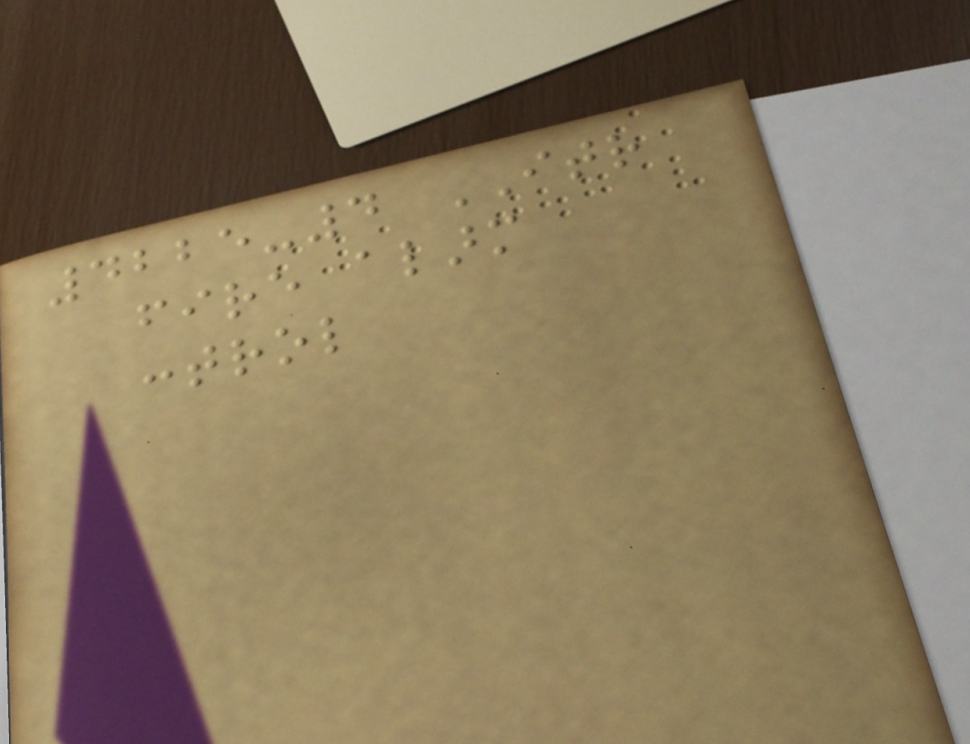4225-4 ITR
fire alarm
control
